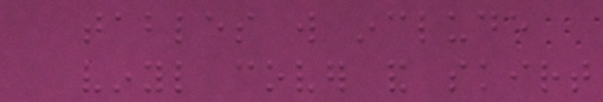tables will include
vinyl cover and skirt
